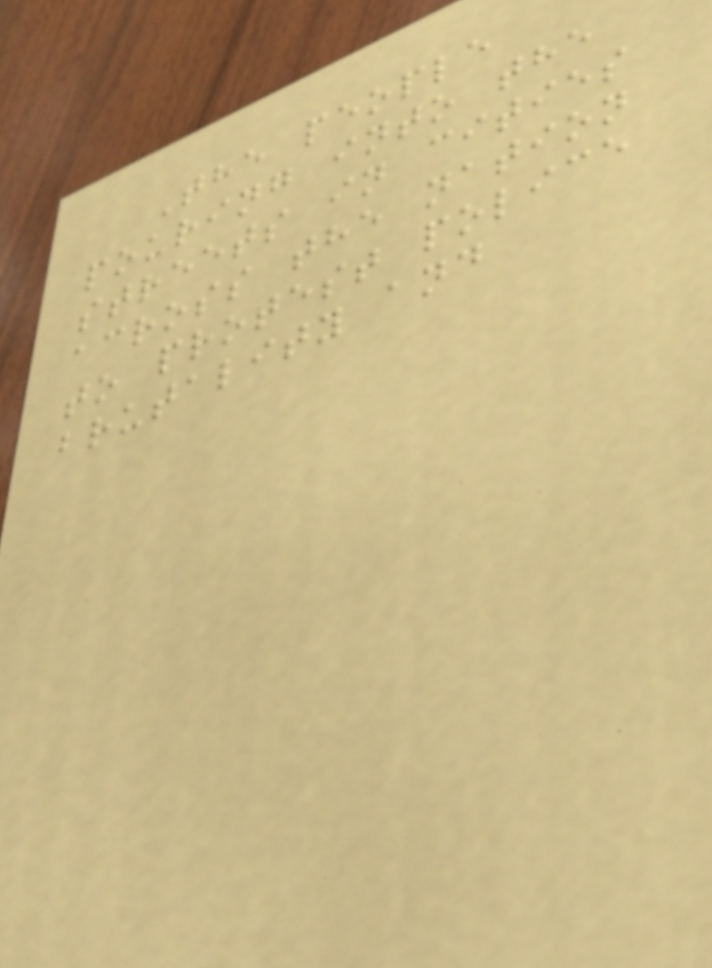The people
pouring into the
streets in cities
across the nation
to protest police
brutality and
